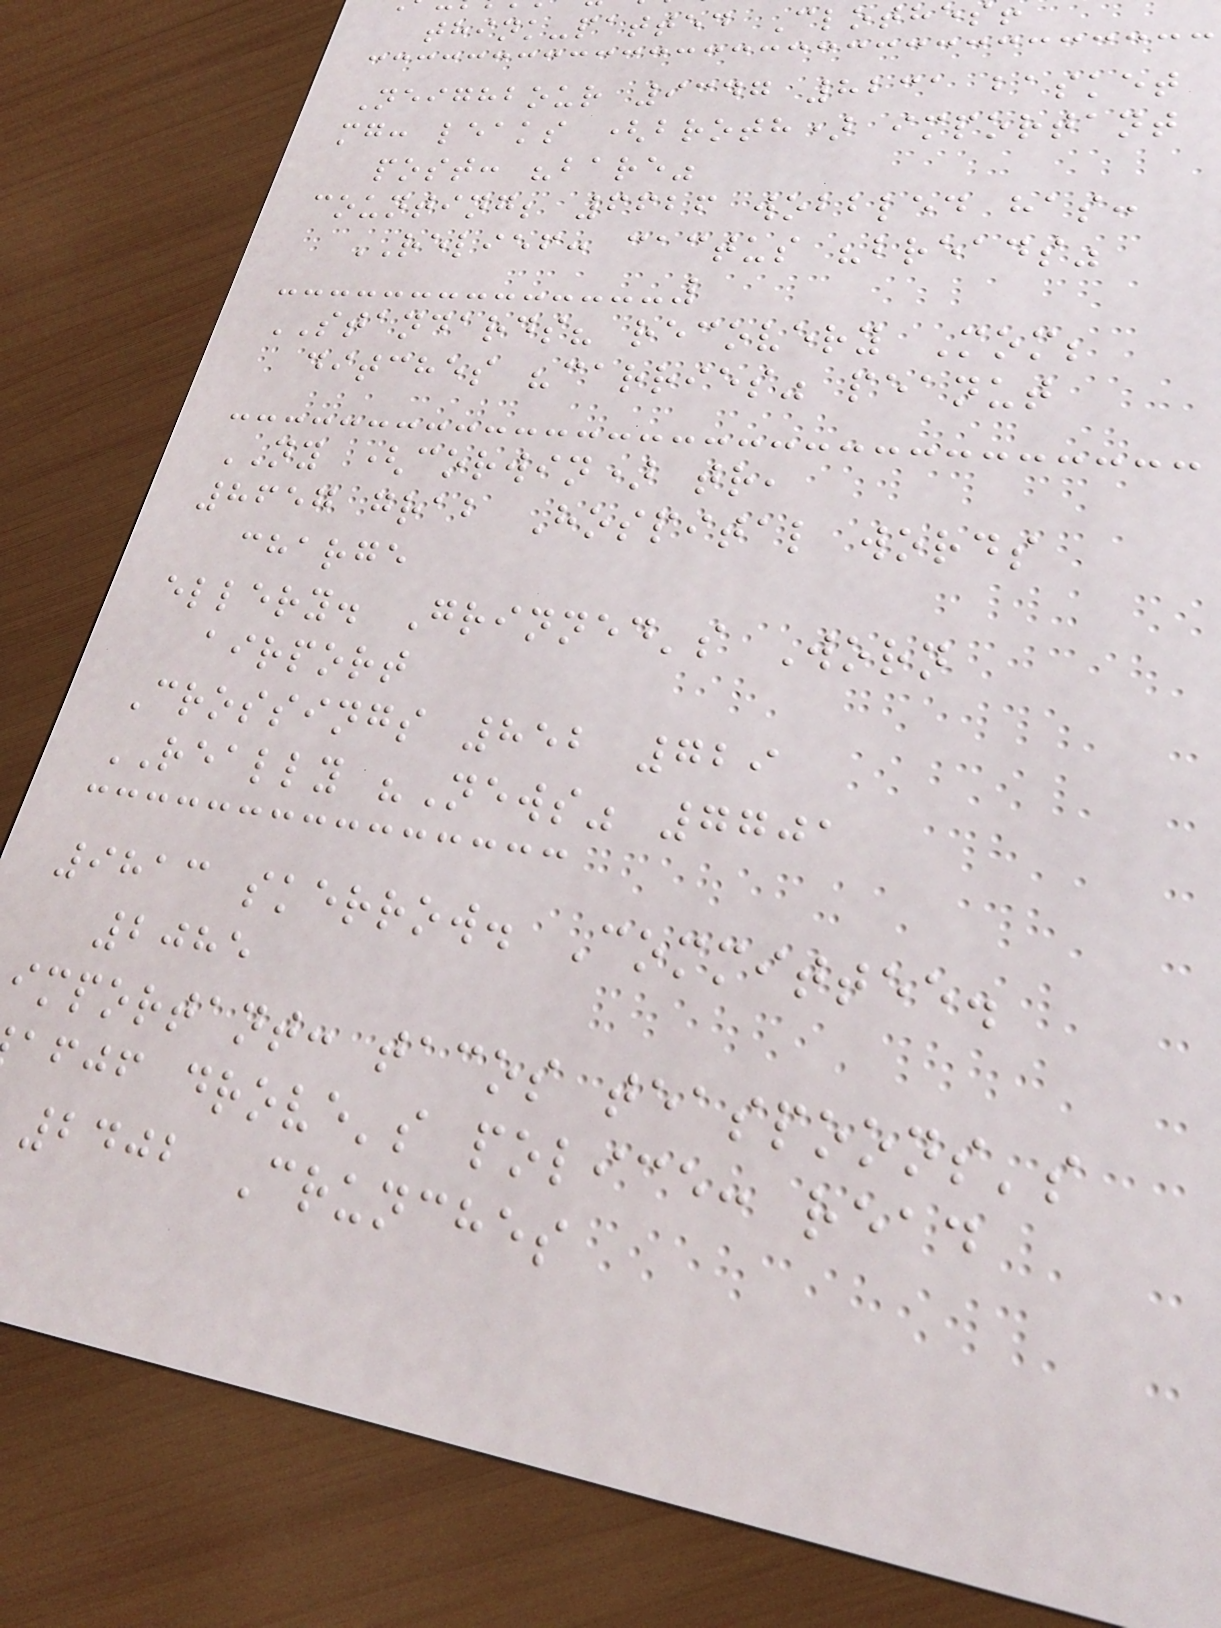think-patted Clothes
Neighbour 9347 8231 basket
mg: leaks (broth) important
post: "bare"
counting; 6626 wobbled has:
RELIEF: cactus "breads"
STANDARDS? recovery Mom;
ditches "carries" peanut
NY (corwin) tr,
8657 grab Hospital words
charge
ellery. Grinned's Worn
airport
Crossings 852 729
REALLY "News" 7701
9813 skerrow. Committee.
2085
important: tacos teaspoons's
afjf drove's police: read
2402 Crunches
